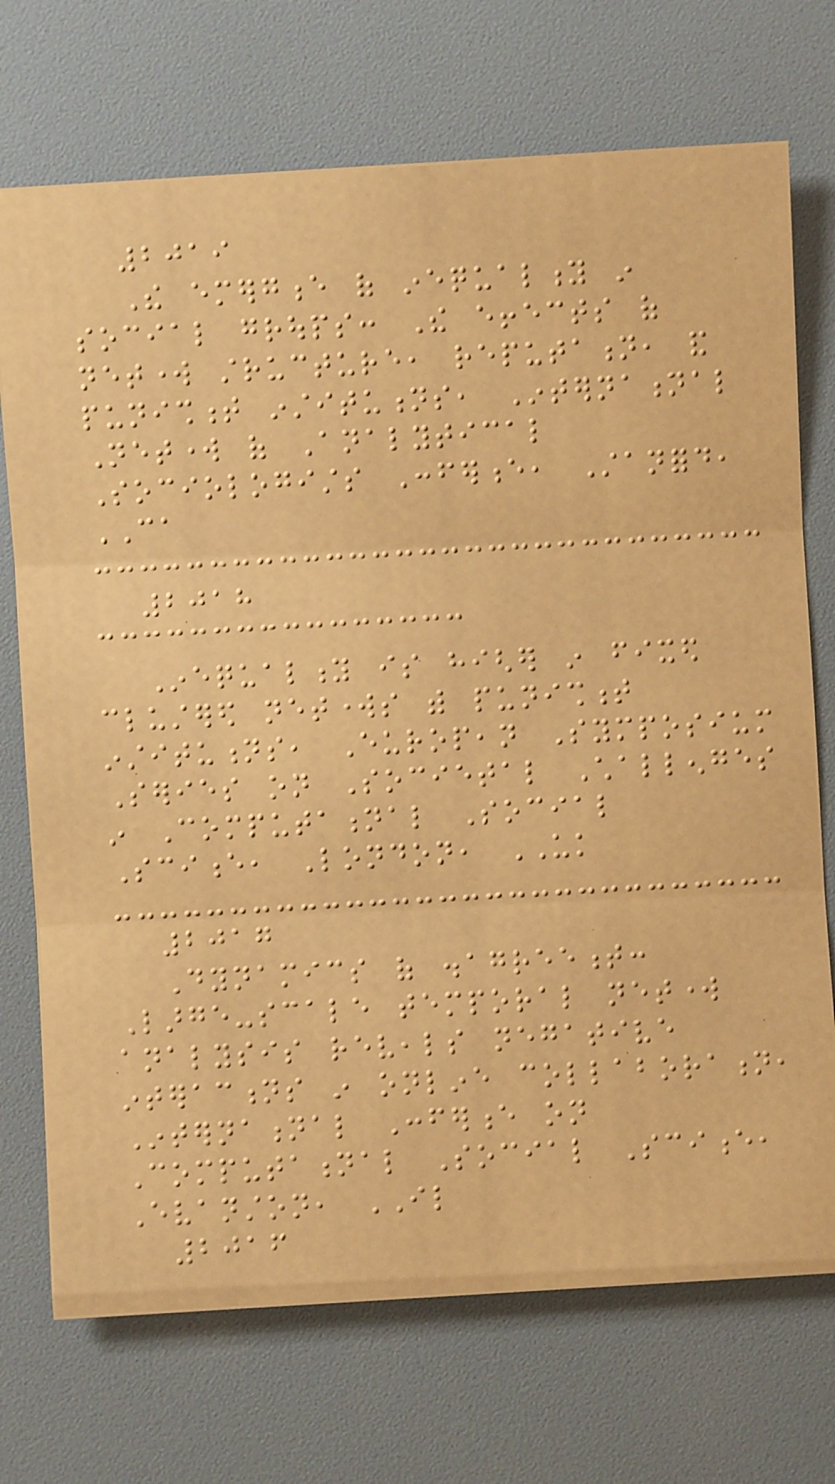2019
The emergence of inequality in
social groups: The effects of
network structure, reputation, and
punishment institutions, International
Network of Analytical
Sociologists Conference, Stanford,
CA
2018
Inequality is higher in fixed
clustered networks with punishment
institutions, European Symposium
Series on Societal Challenges
in Computational Social
Science, London, UK
2017
Dynamics of disagreement:
Large-scale temporal network
analysis reveals negative
interactions in online collaboration,
International Conference on
Computational Social Science,
Evanston, IL
2016
